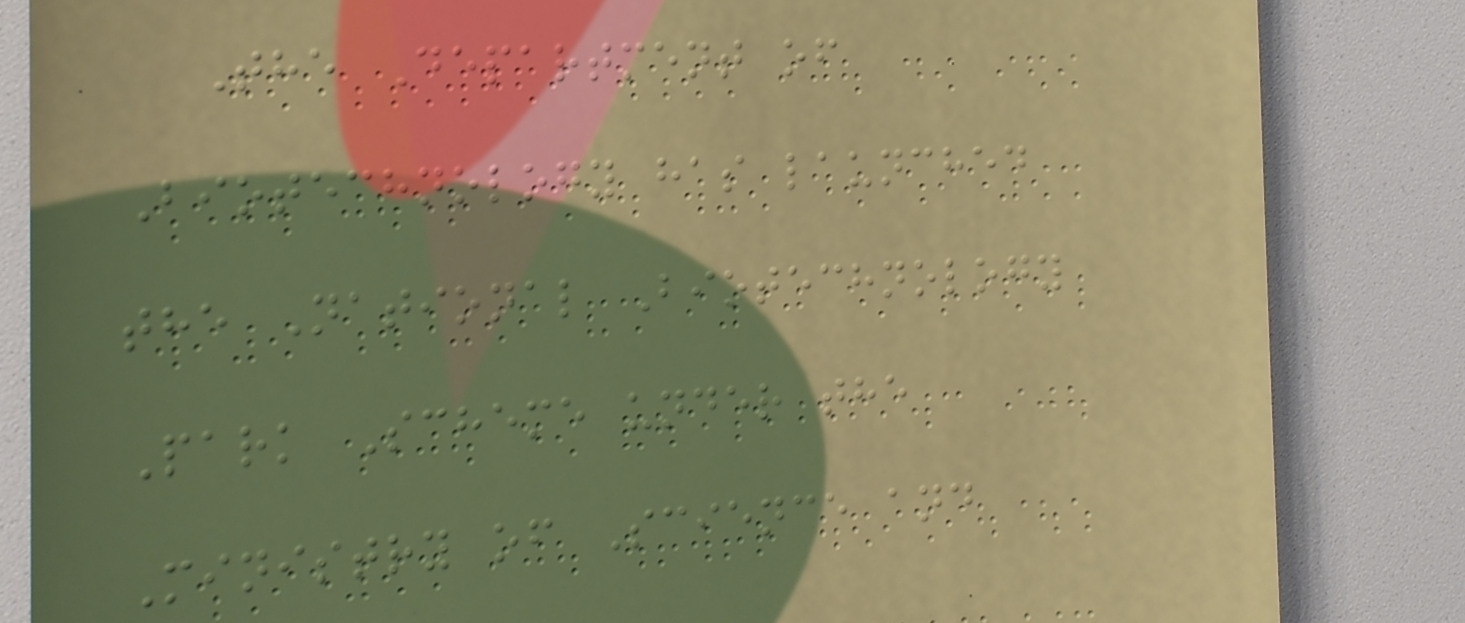The Department of
Biotechnology has launched
the National Biotechnology
Park Scheme under the
Ministry of Science and
